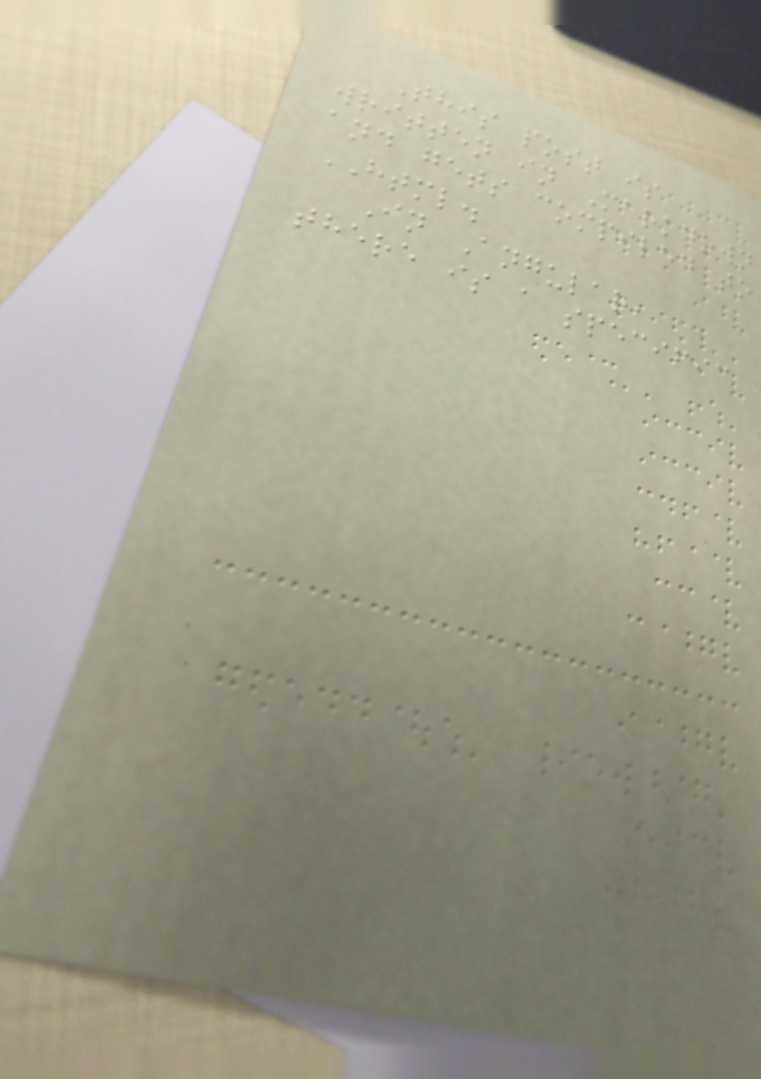This post is
written in Markdown
and gets compiled to
HTML.
In Angular,
there is a specific
